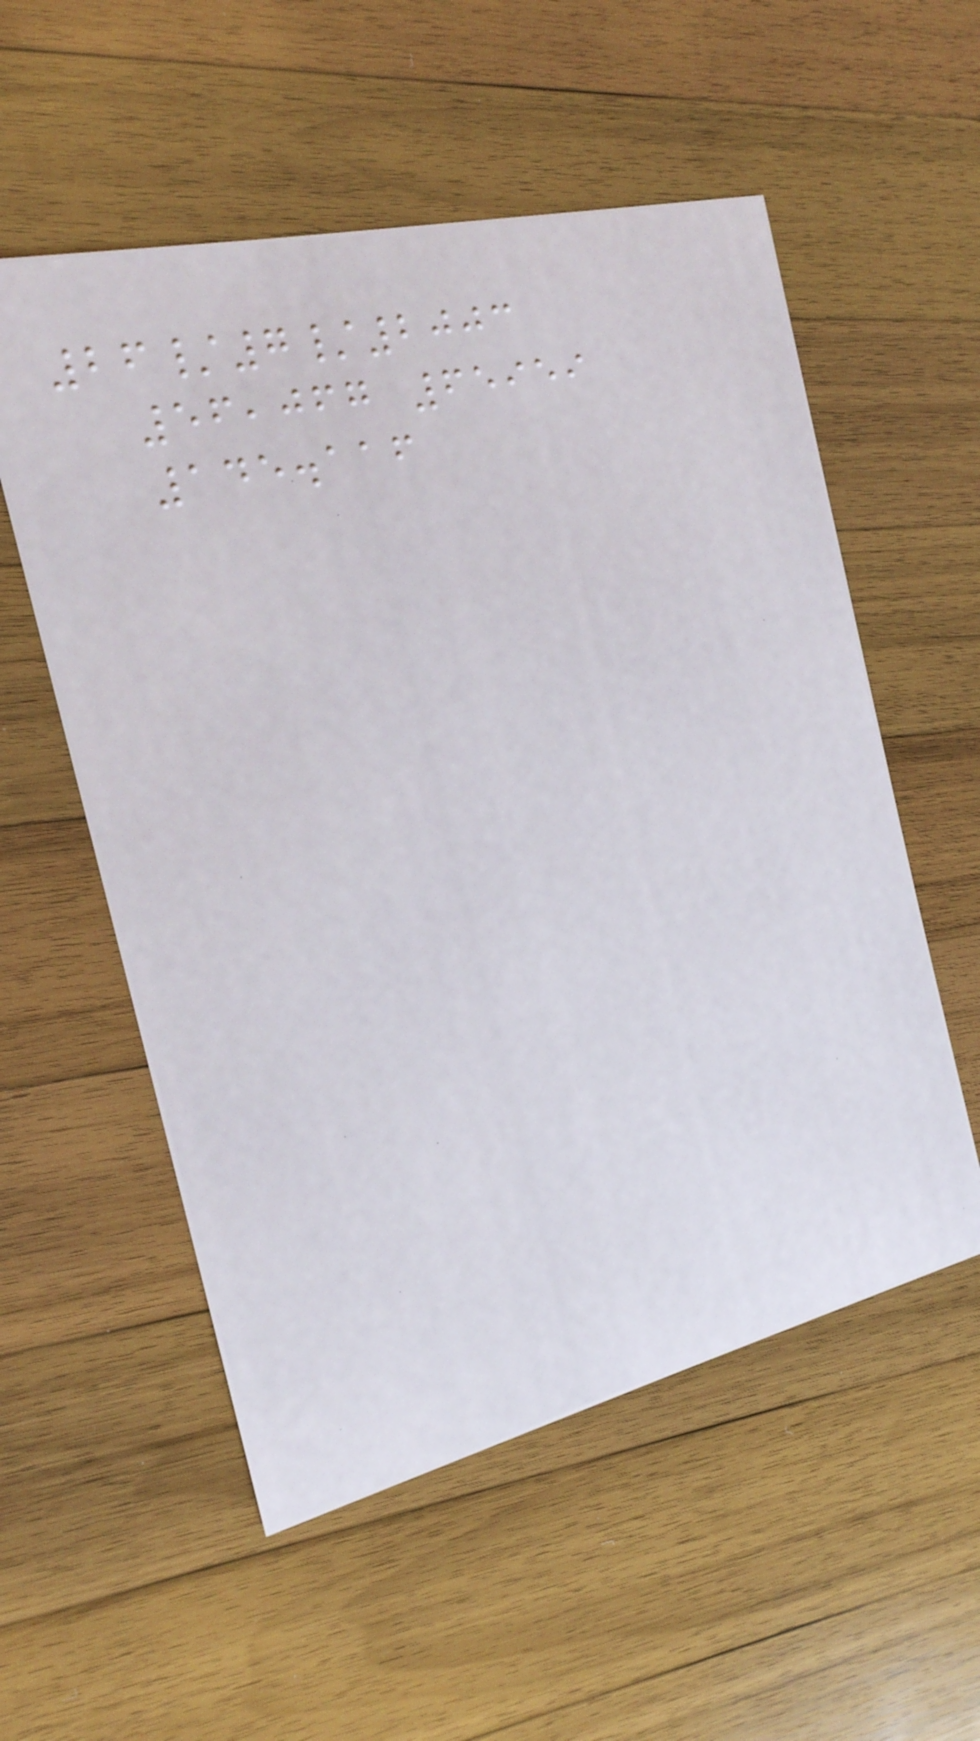26/7/2003
56,067 65959
145.116
